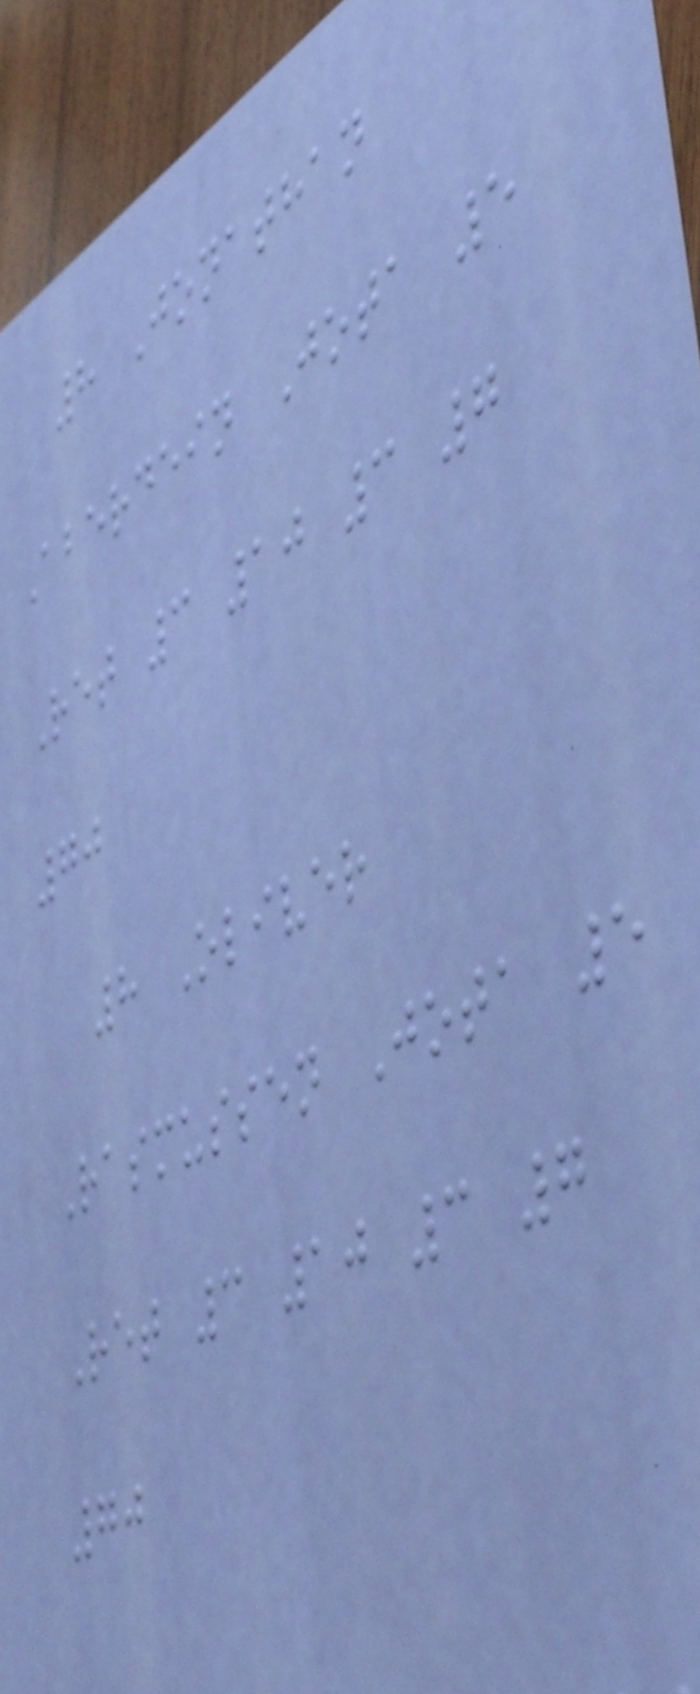8 Jonathan
Aberdein Jota 5
Ret 3 10 3 7
70
8 Oliver
Rasmussen Jota 5
Ret 3 10 3 7
70
